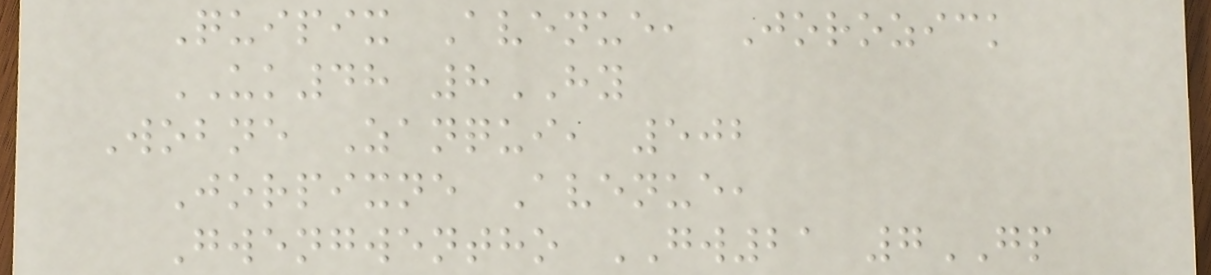Quipix Avenue, Jorozick
UK48 8HY
Wobne Zanqui, 502
Jorpixne Avenue,
Gwengwentho GW21 7GP
